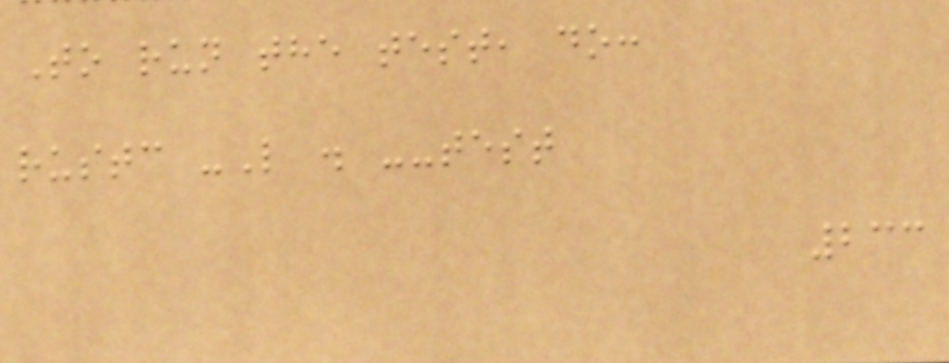To run the test, do:
rustc -L . --test
233
